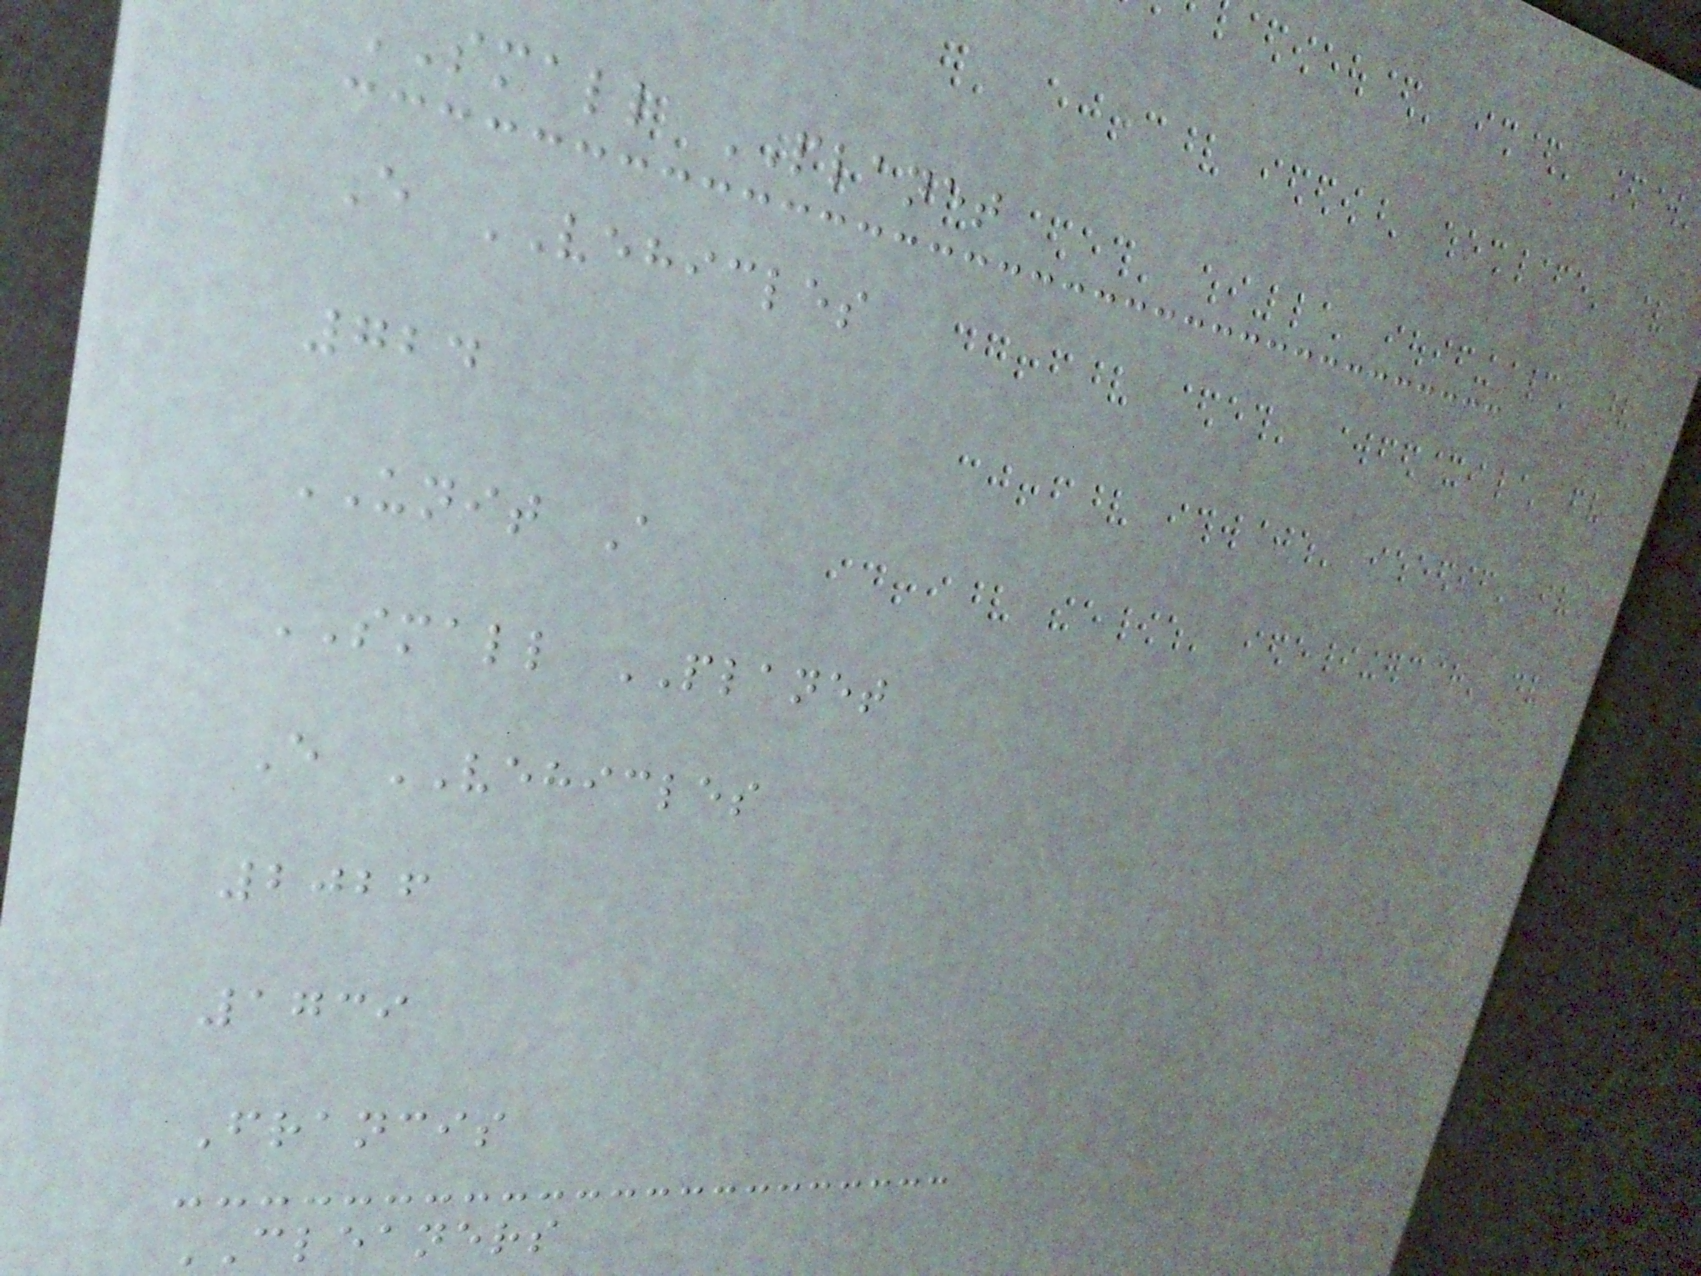small PLANET
E VEHICLES
724
UNIT A
SMALL PLANET
E VEHICLES
2026
1739
Francis
CLEANERS
